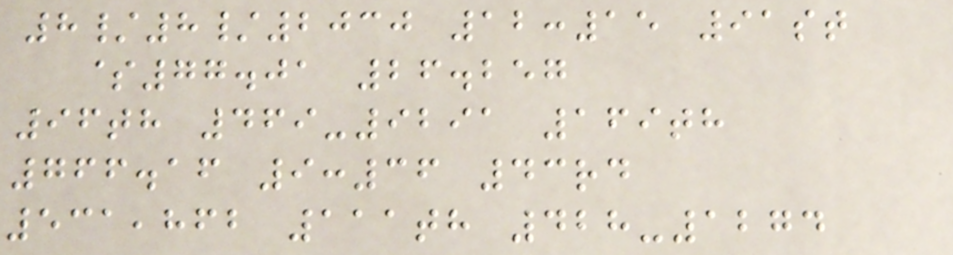8/8/2030 12:15 91st
$77.01 26.257
96th 469-9291 169th
766.16 9:36 43rd
531,862 111th 428-1274
